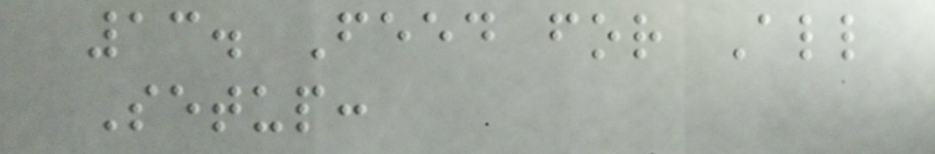13. Feed for All
Setup:
